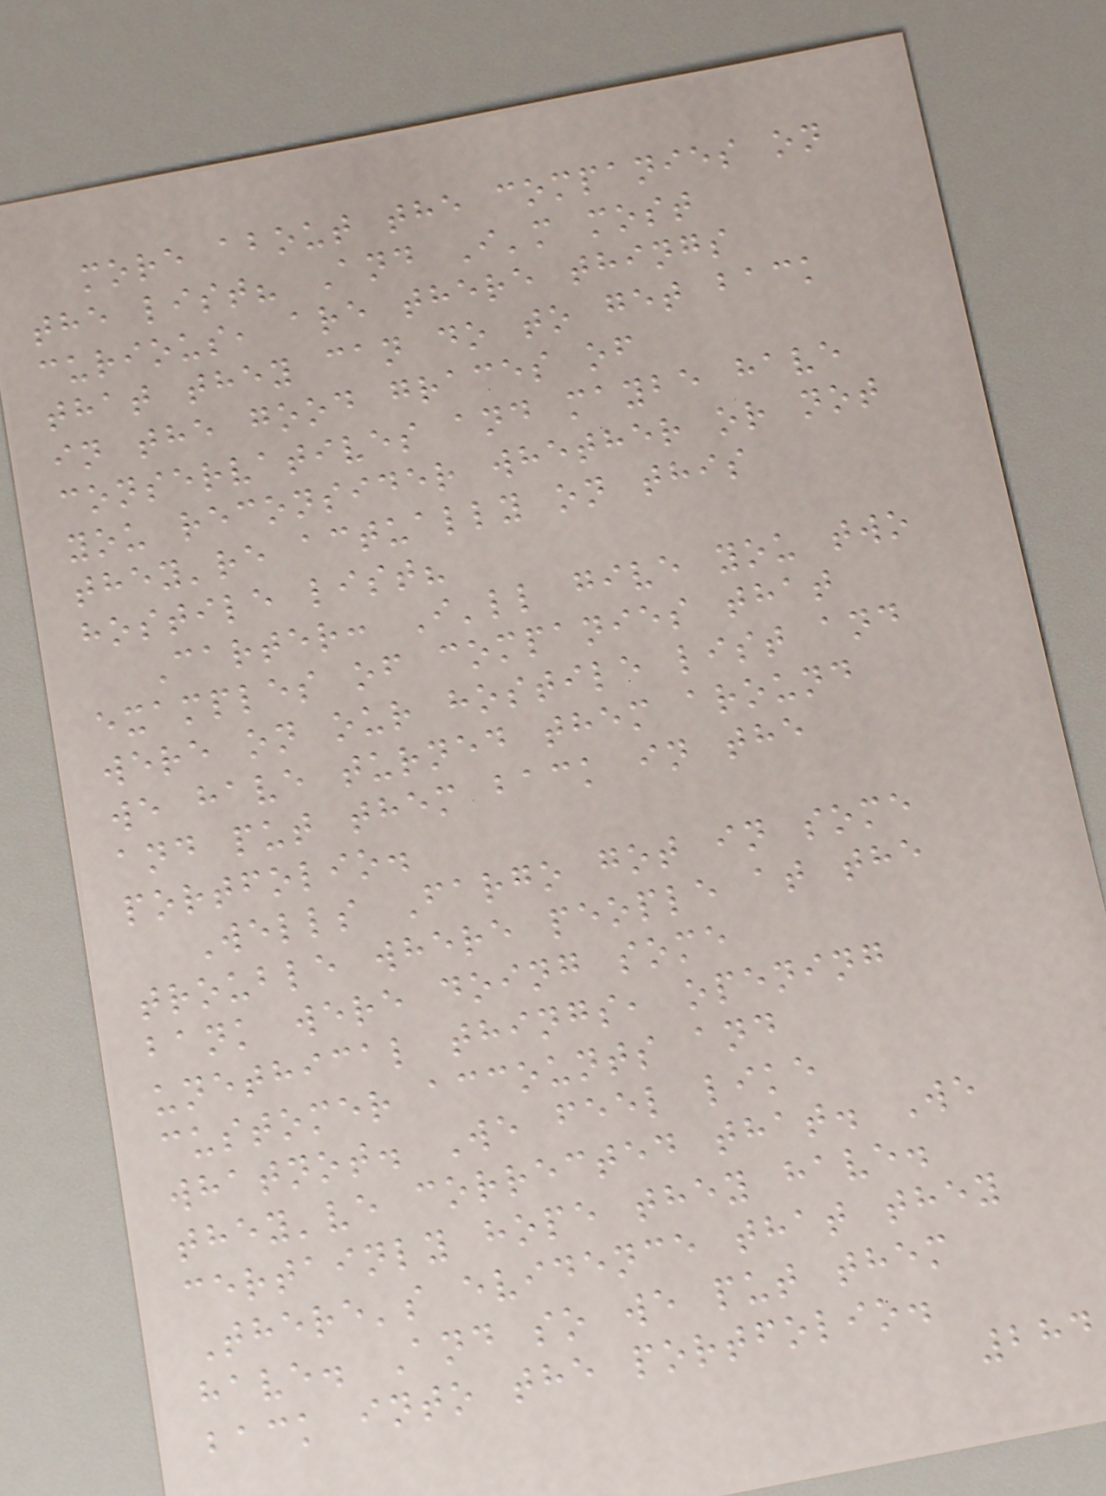more about the companies on
the list? And I'm most
curious, are there things
that they can do to get back
in the good graces of
conservatives and maybe have
you reconsider whether or not
they're actually on this
hostile list?
Carter: I'll give you two
examples of companies that
were on our hostile list and
we have turned them around
and put them back in the
portfolio.
Wells Fargo got in some
trouble where people at the
bank were doing some
unethical things, opening
customer accounts and
whatnot. We feel like
they've corrected that. We
certainly hope they have.
There's evidence that they
have. And so we put them
back into the portfolio.
284
